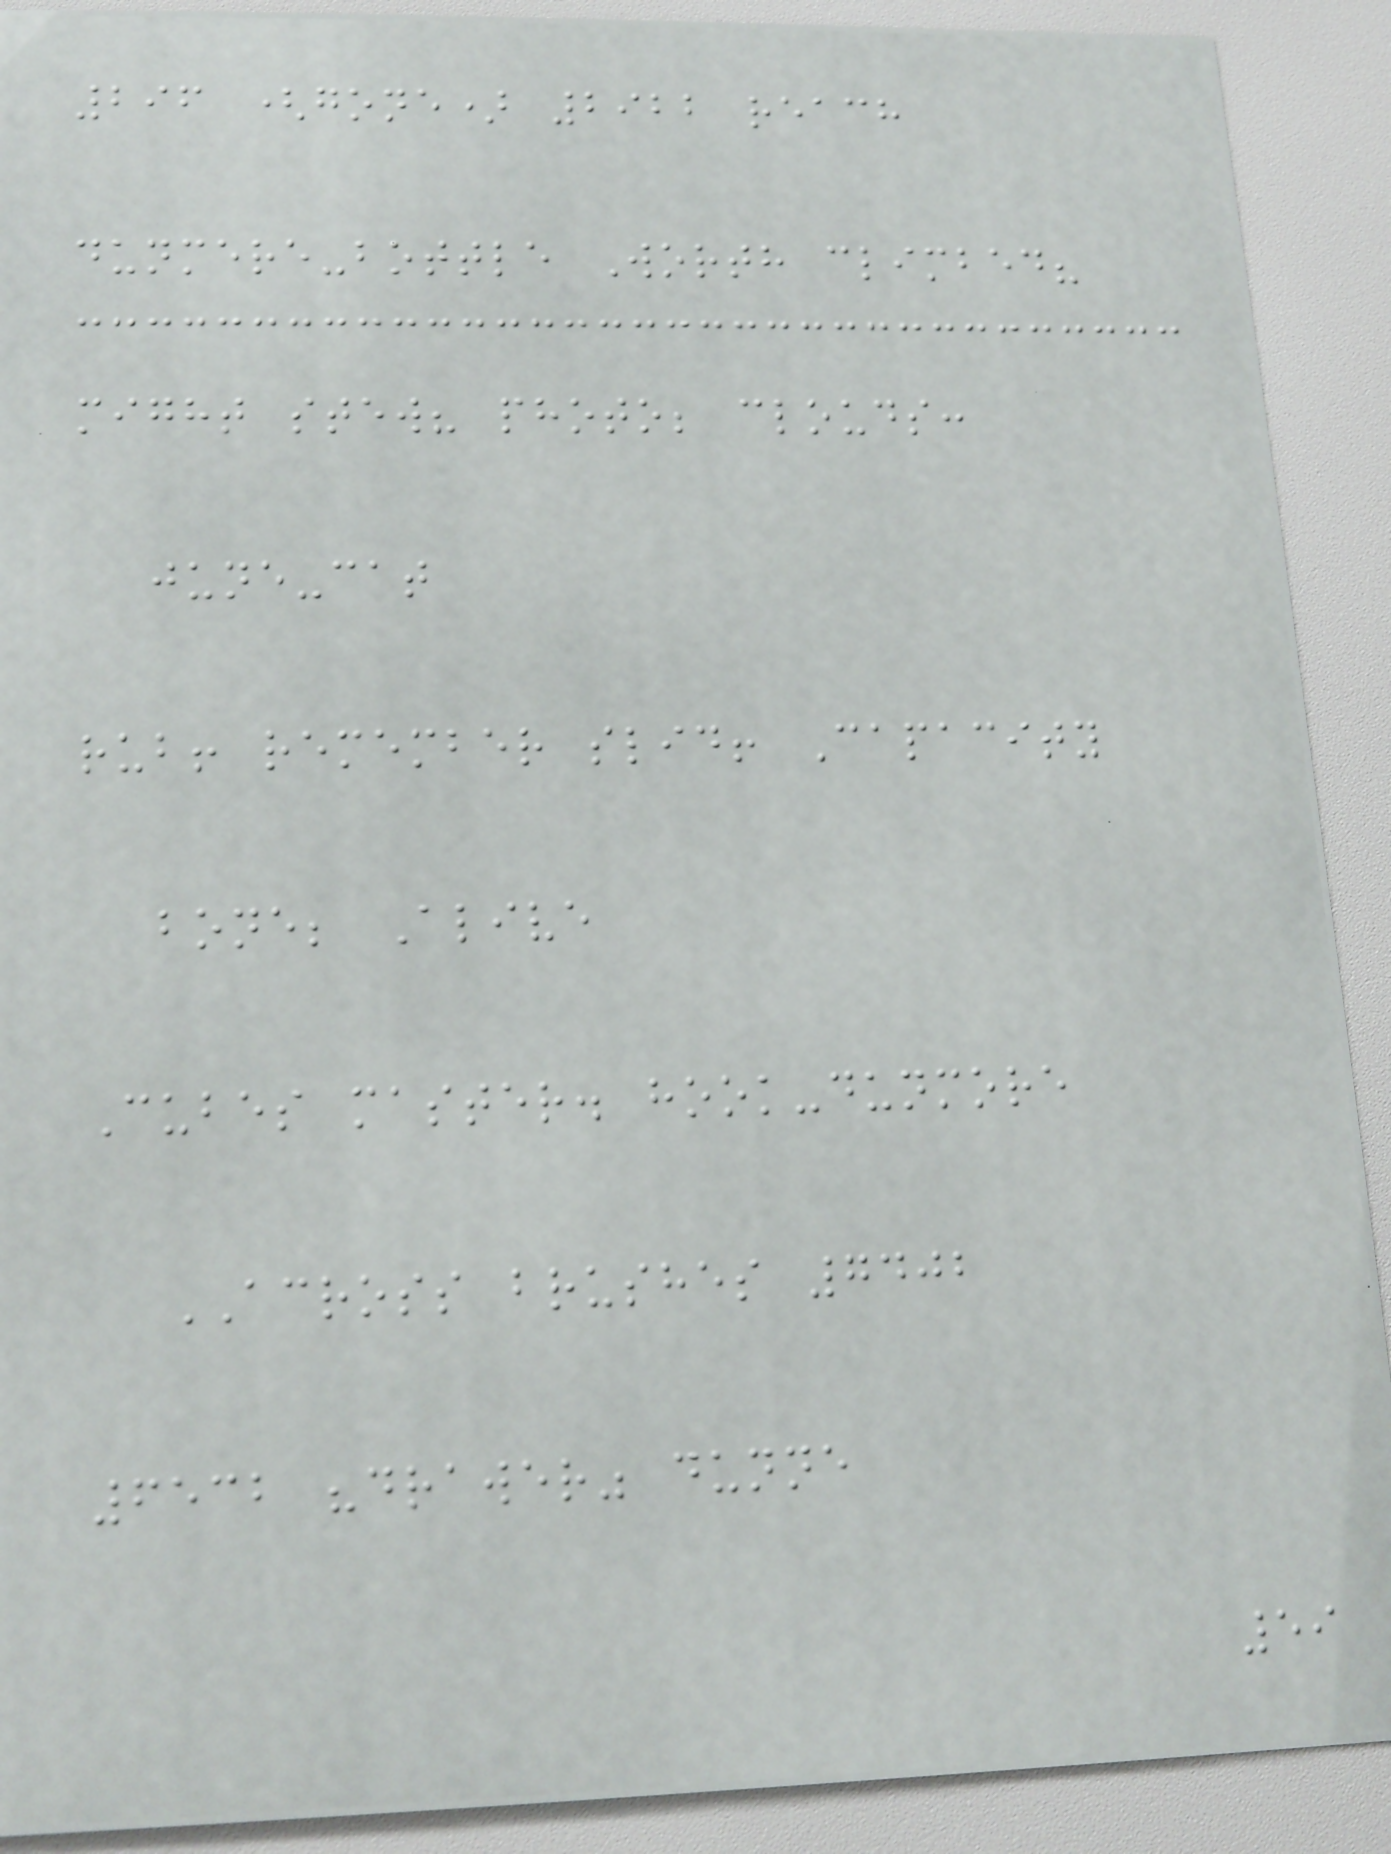296 (gone) 2922 reach
dunmere-bottle Worth climbed?
might stew? photo; clouds:
june-cat
rub! remember slid! Capacity
bone; Alive
Cubes master. hook-dunmore
ACROSS brushes 7402
6532 "drawer" dunne
59
